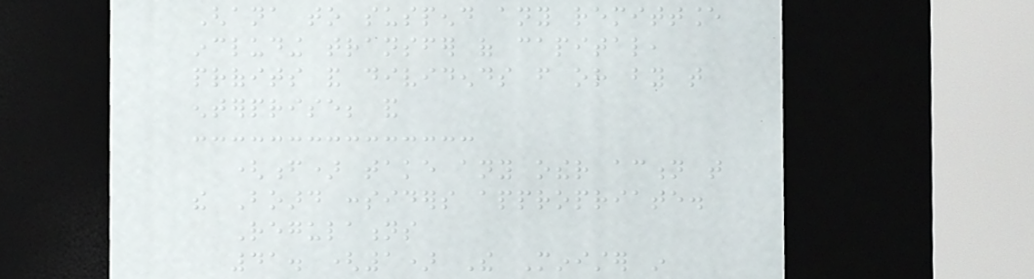Ghana to suspend any remittance
including transfer of capital,
profits and dividends from or by that
enterprise; and
(f) take any other action that
the Board considers appropriate.
Regulations
41. (1) The Minister in
